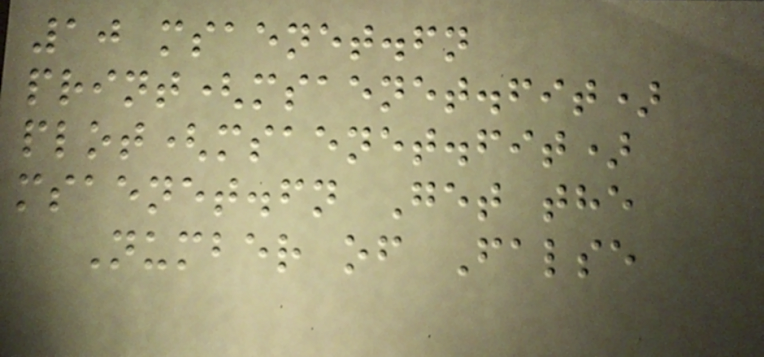10 msaenet.fn
print(msaenet.fit)
plot(msaenet.fit)
msaenet.fn Get the
Number of False
